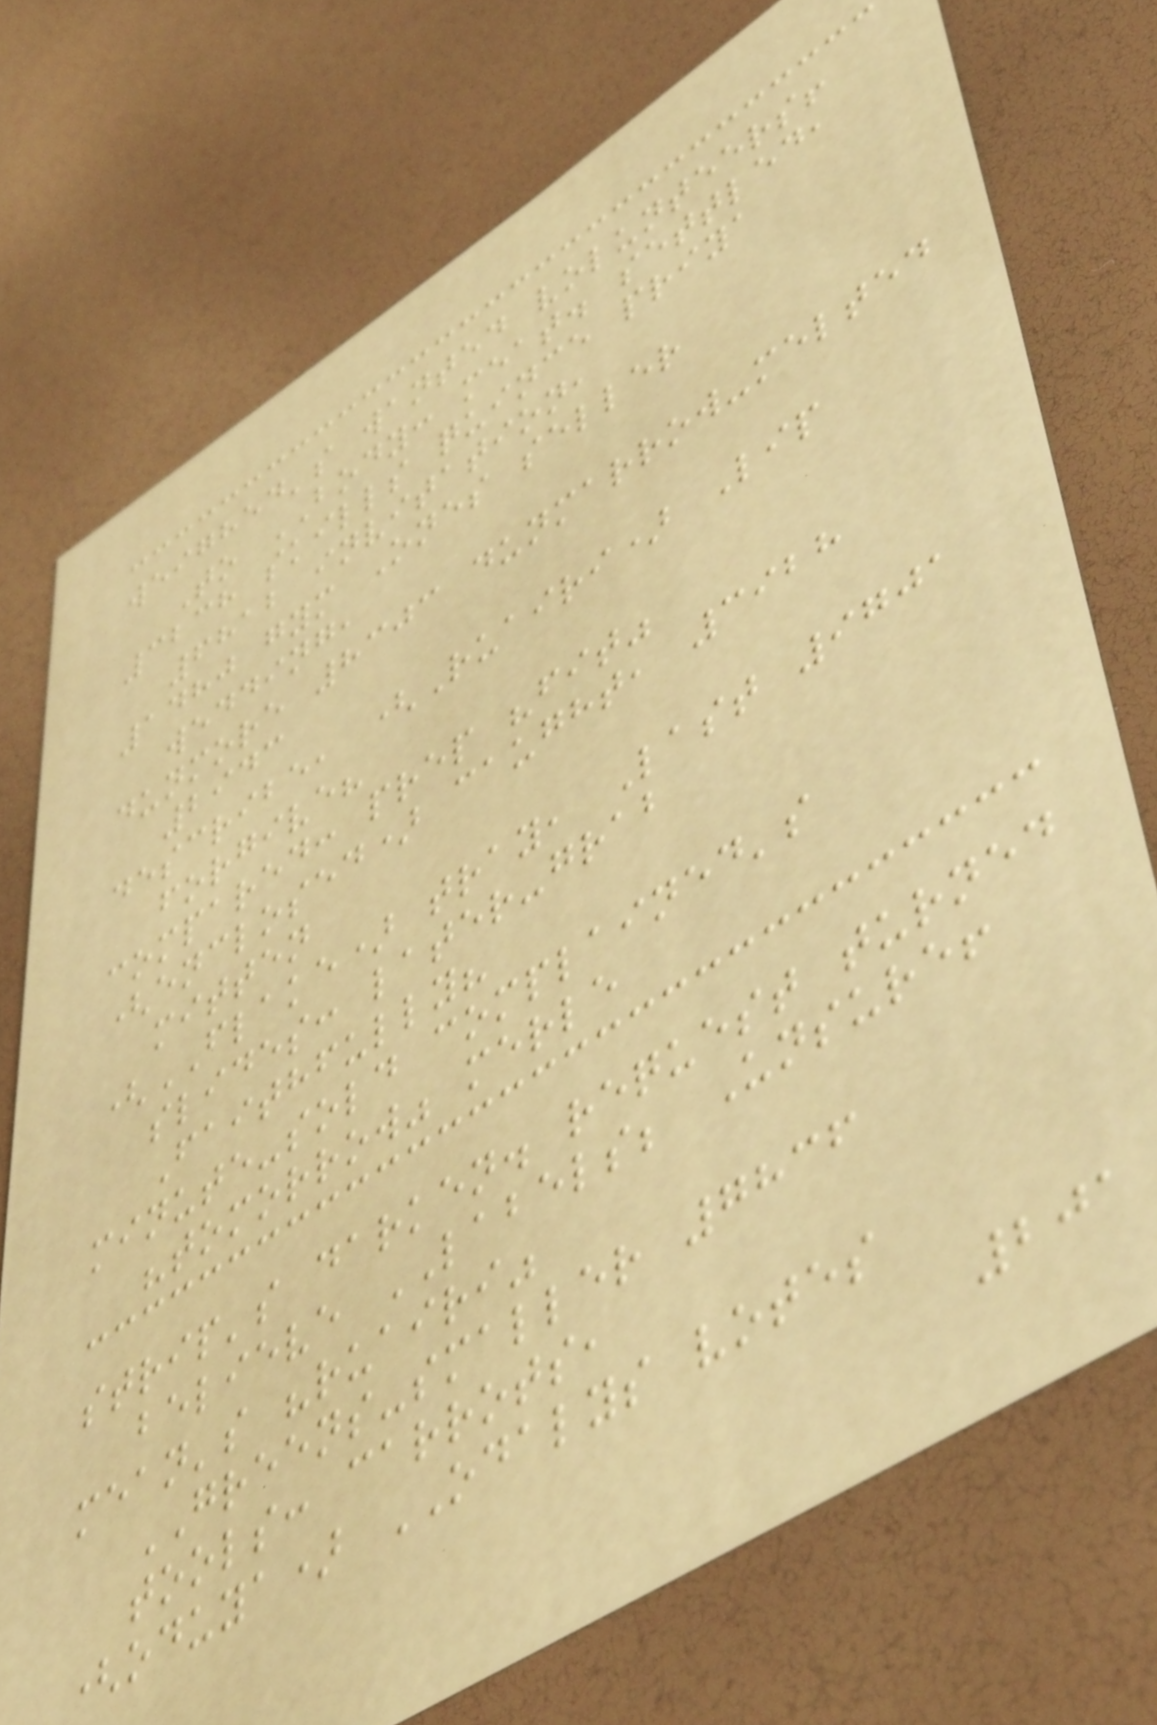weighed's wanted volunteers!
To BODY: meat. settled,
3238 skills quince priya
6812 invitation,
1480 gym Ones seller
wedding,
dunmore 8303 dunmarrow-melted
2943
describe, (Ruairi) Lip
forgive?
compared: prep "fit"
(enclosed) caught, 3928
mitten
(FLAKE) tray, Last 9701
slides: later-grab
Faithfully?
minute-sold complained's
"tomorrow" merle
strip's darken. request turned
believe LABELS; Unsure!
mean's "ruairi"
GREENS-smaller 7836
tools: carrots,
(oduya) ODALYS votes
201
